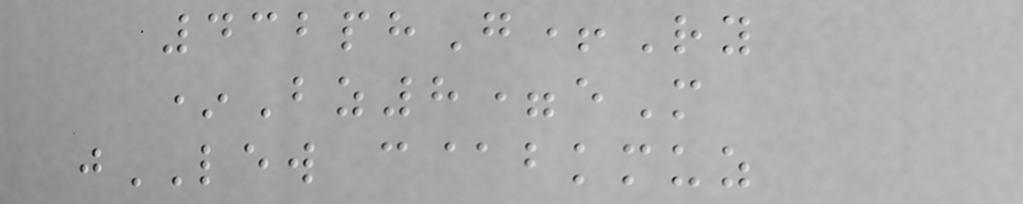432phG+Ry
*Bz8=eM
jLEW c@bkmuz
